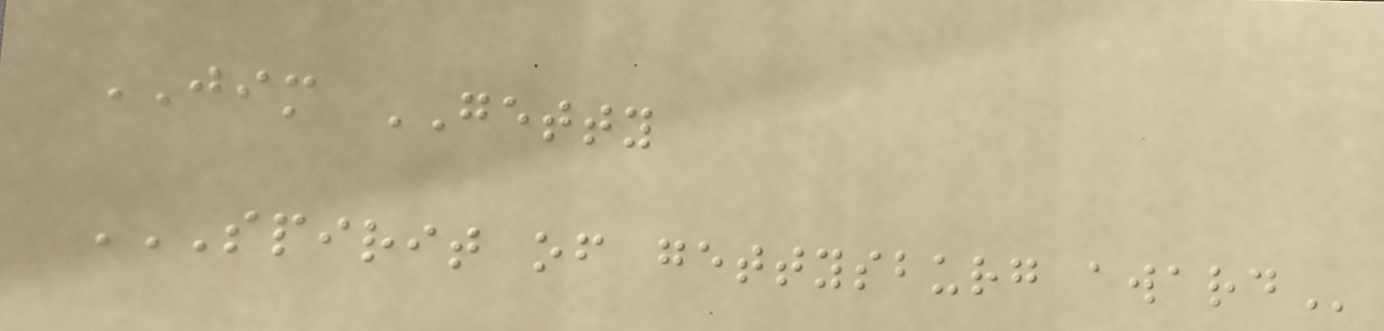JIM GETTY
SPIRIT OF GETTYSBURG AWARD
